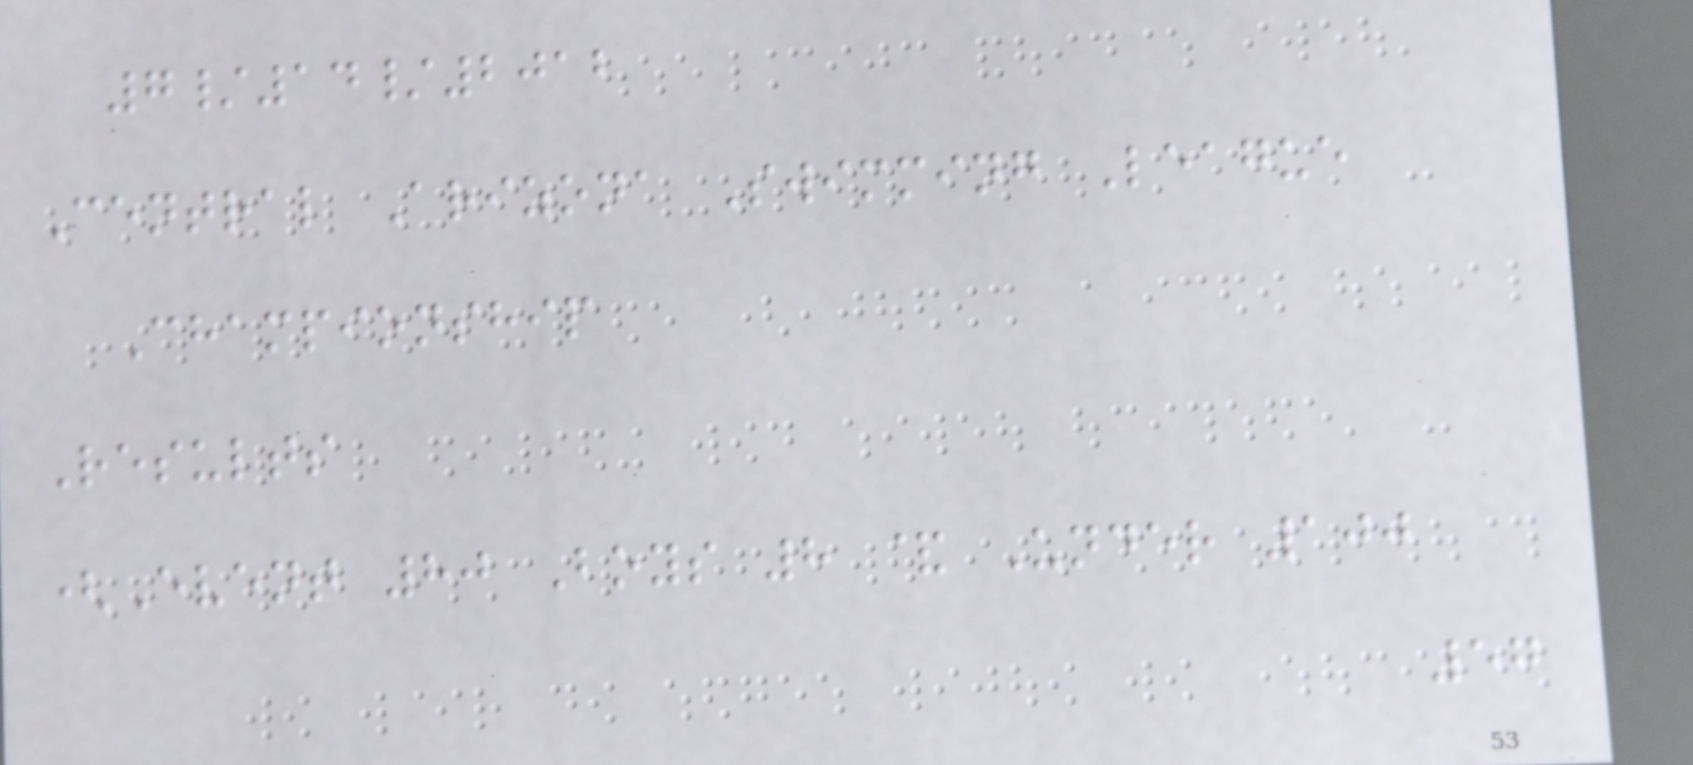7/14/2012
Central Arizona Swimming League
Championship
Results
(Event 80 Boys 8 & Under 100
57
